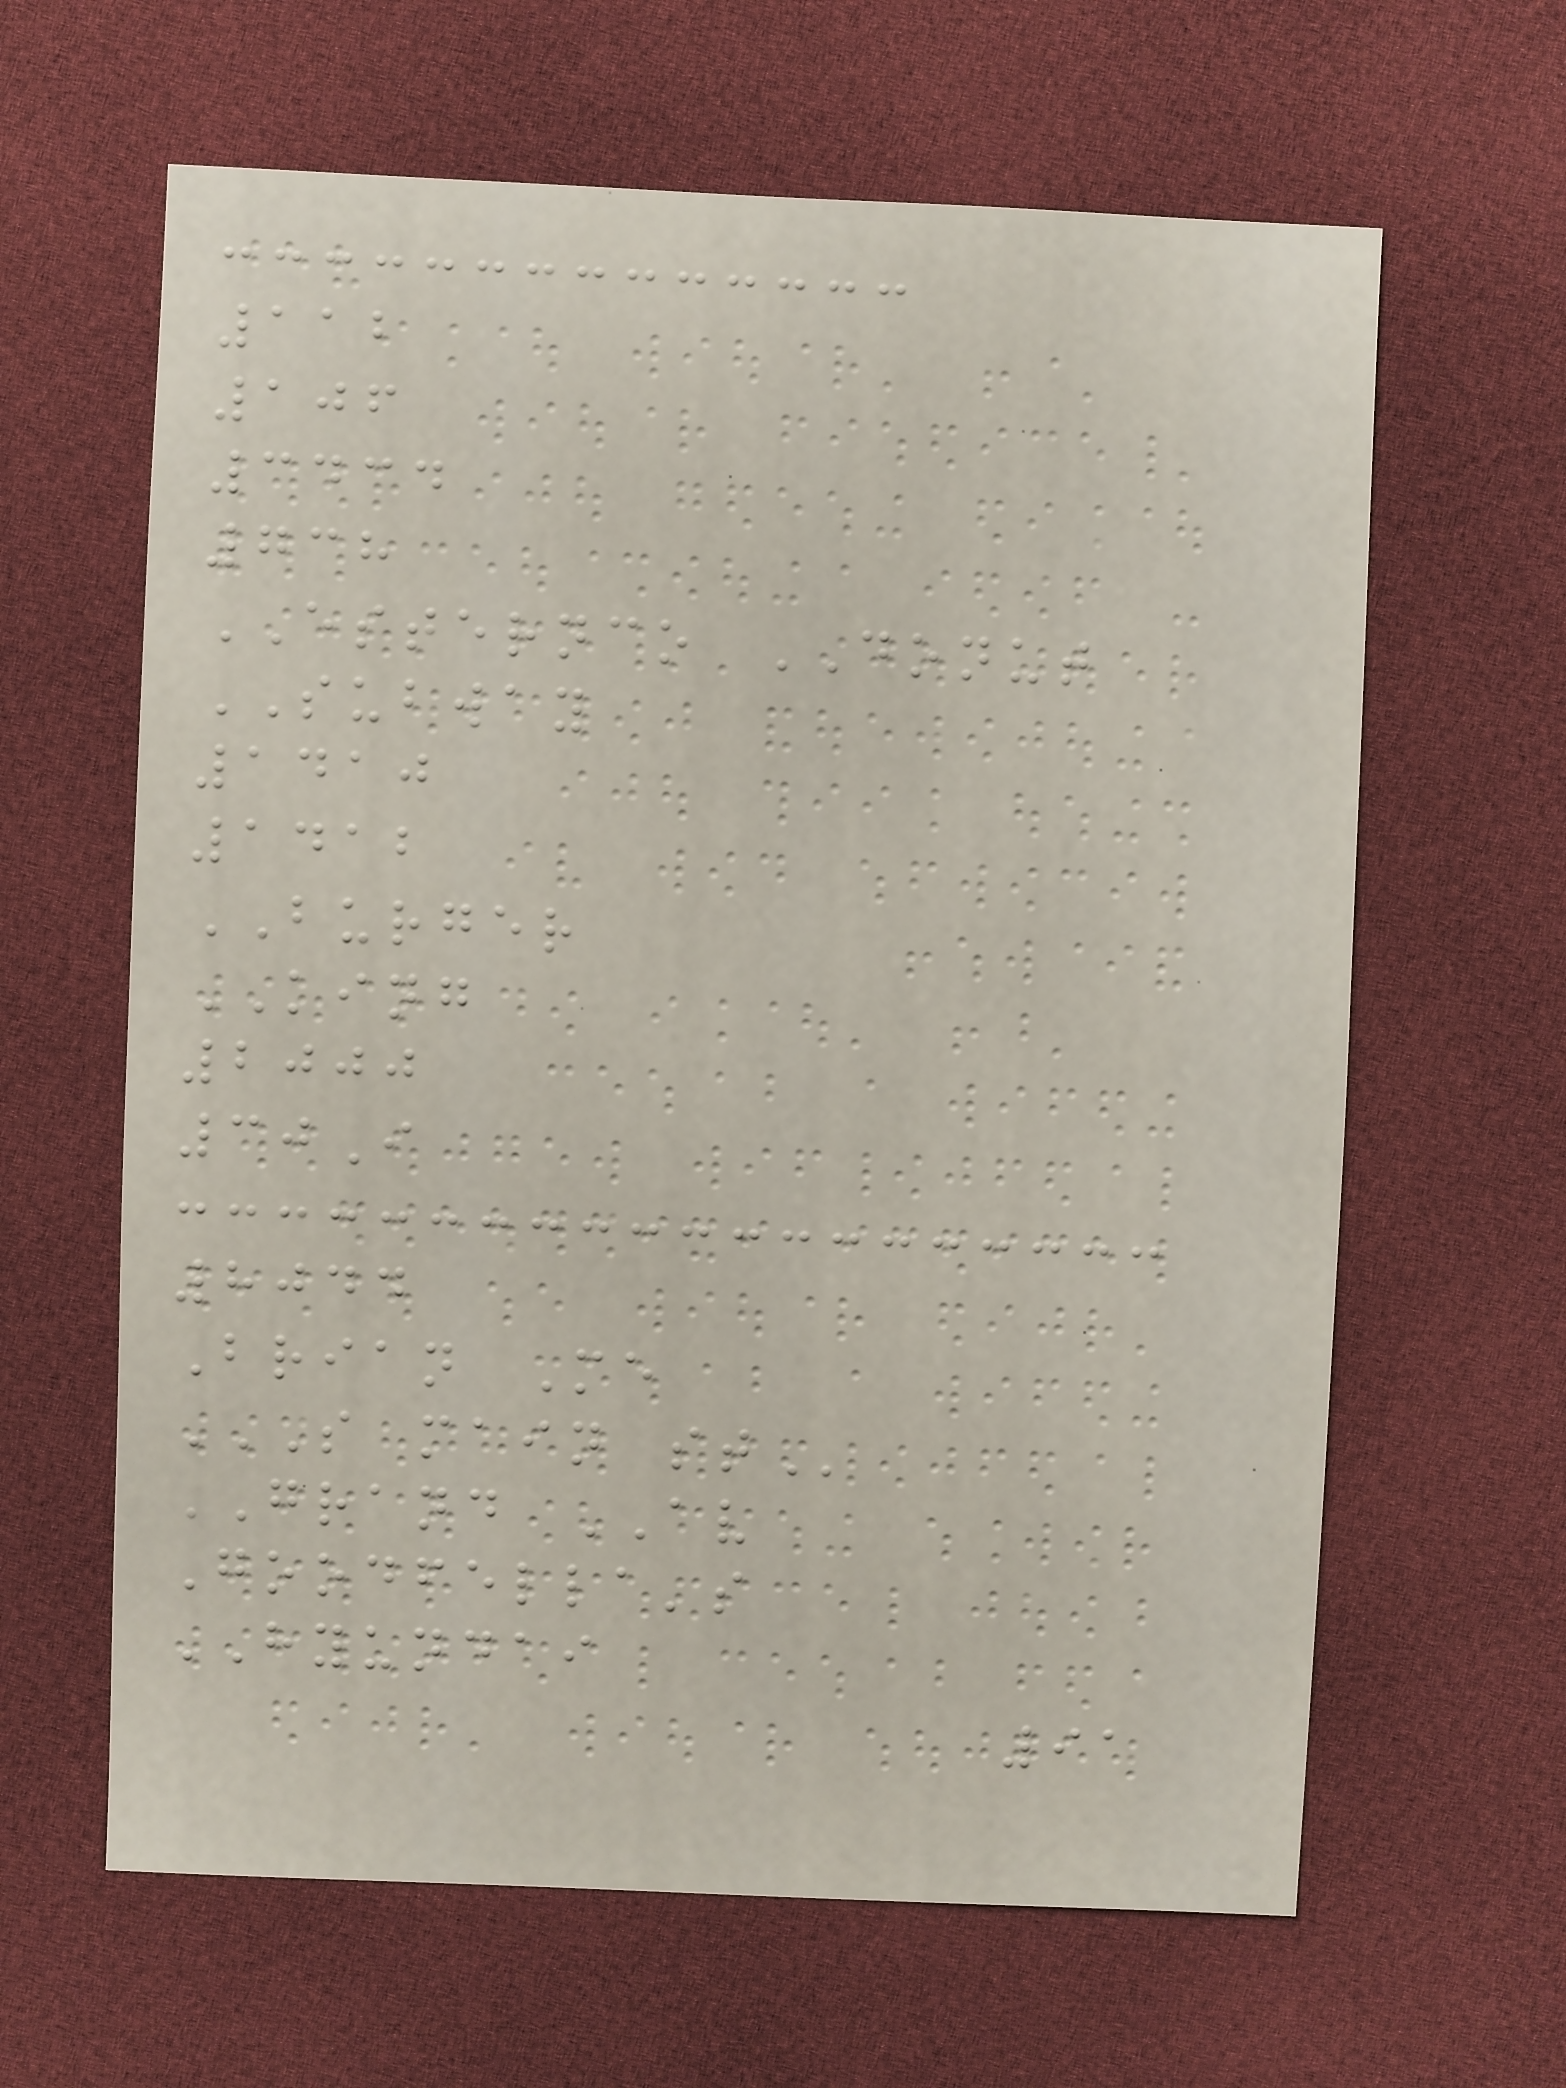112
106
3434
738
ESTERNCO DONUT
SUBWAY
1410
1412
BURGER
KING
2000
30I
8044
Brian Me
S MAIN ST
GRAND AV
Goodfella's
HYUNDAI
91
